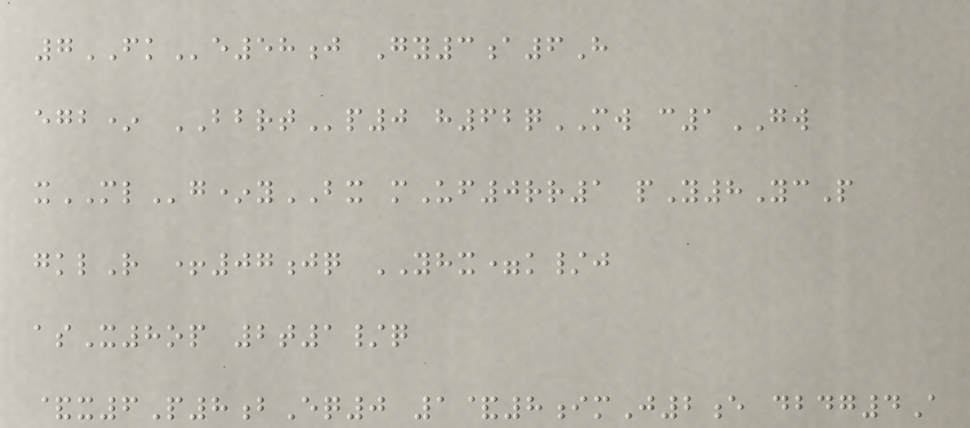7FKe58j Gy3a6H
egb* BBRTp0 h62qMW c1GW
xMLg*yBX mUf0rr1 pY8YcP
gklR +07jq YHX=k/j
asX8op 2t1/q
&x6P8bEq0 1&8imJ2e dbdg4A
